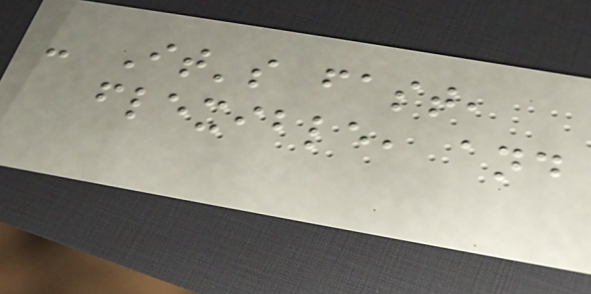- It's fast,
flexible, and
